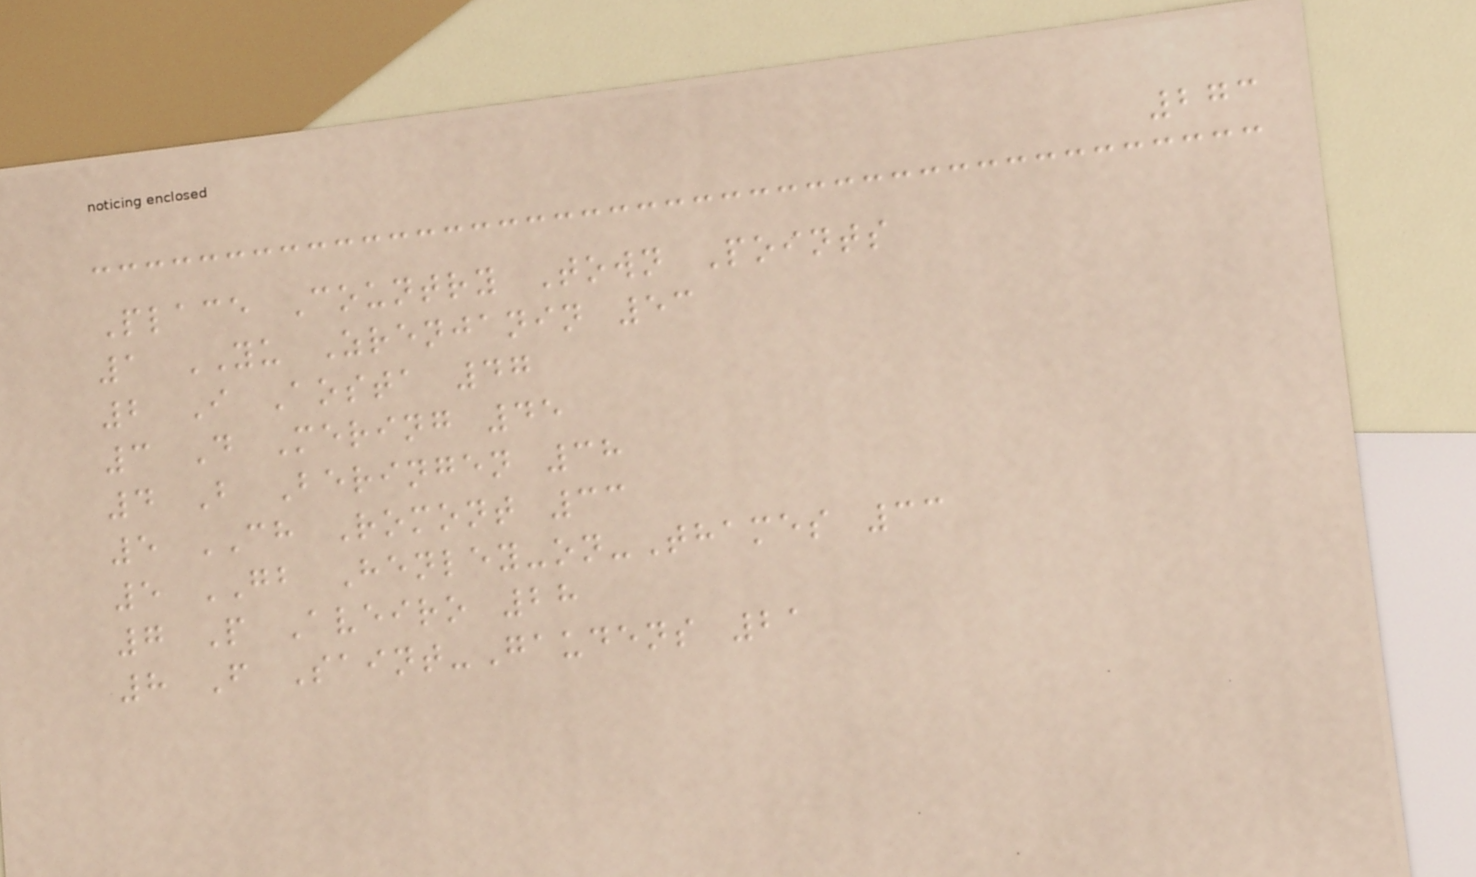273
Place Country Town Points
1 YU Zrenjanin 53
2 I Aosta 47
3 D Mering 45
4 B Beringen 38
5 CH Romont 33
5 GB Henley-on-Thames 33
7 P Aveiro 28
8 F Saint-Gaudens 21
